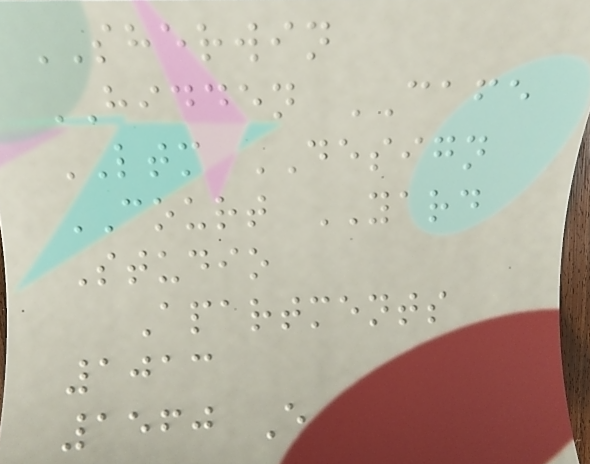SHERWIN
HIDDEN CAFE
LTM DESIGN
COURT YARD
Studio
Apartments
1013
1560 E
